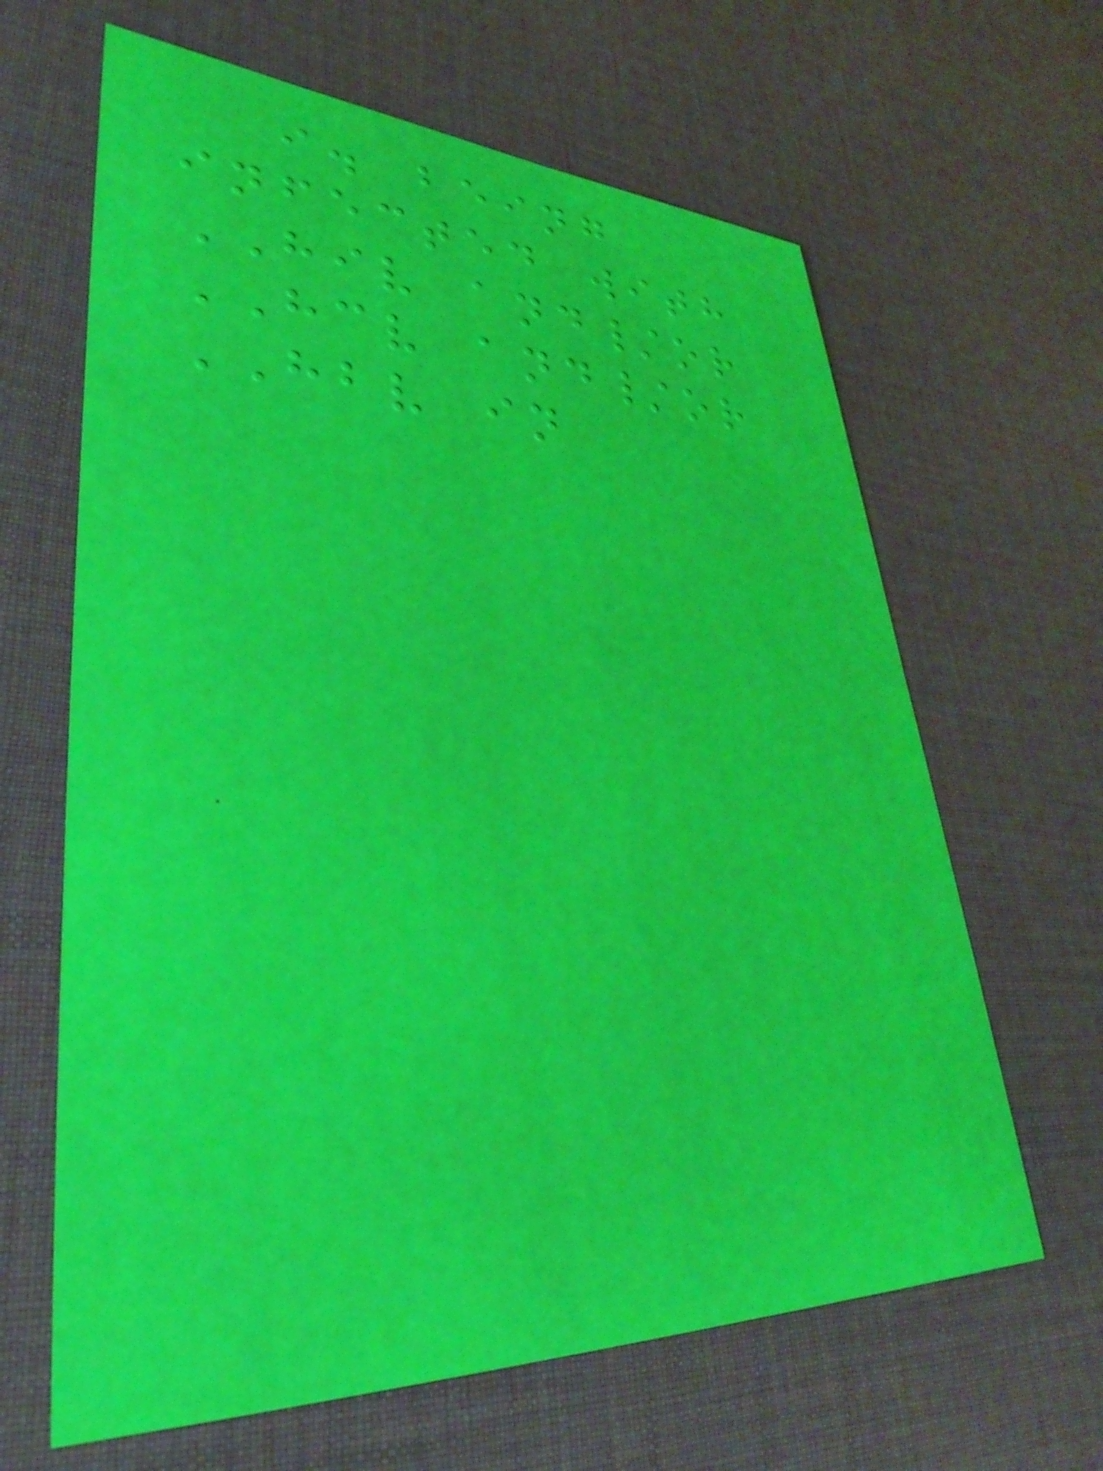i. being
infected with
HIV and/or
HCV and/or
HBV in
